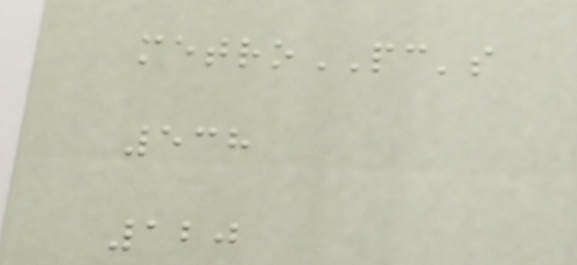metroPC's
538
120
